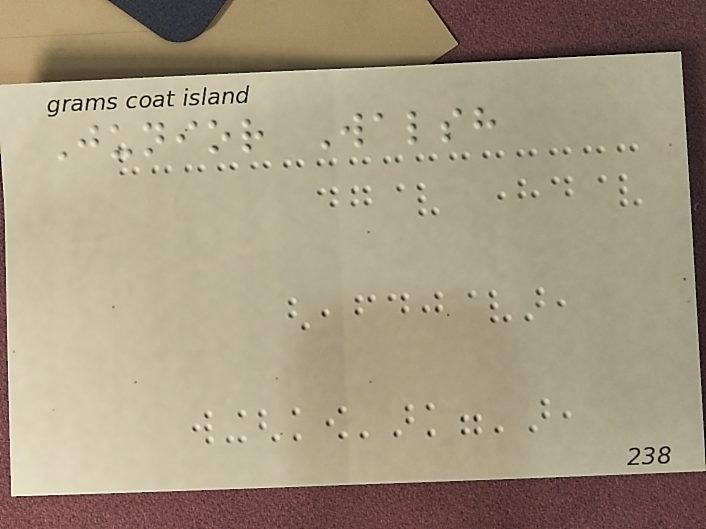Junior Walsh
